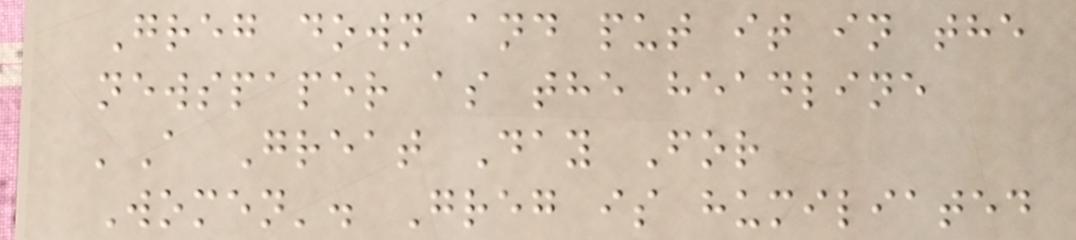Greg down and put it in the
newspaper as the headline
'A Great Day For
Women'. Greg is humiliated
